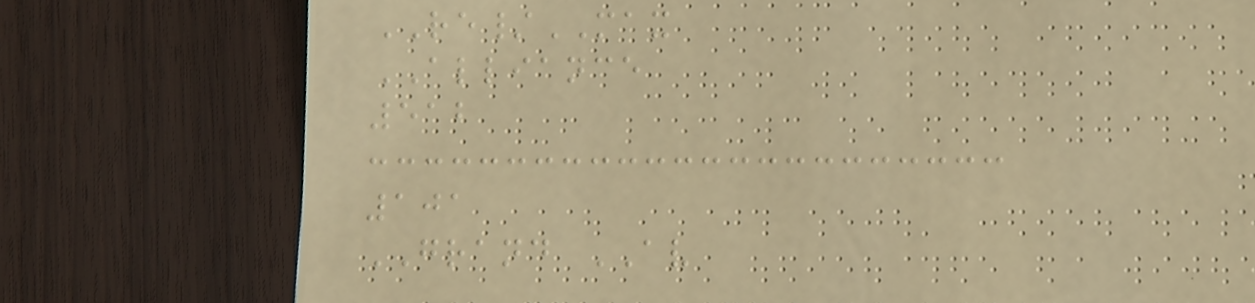RE/MAX
ALLIANCE
512
101
GRAND AV
